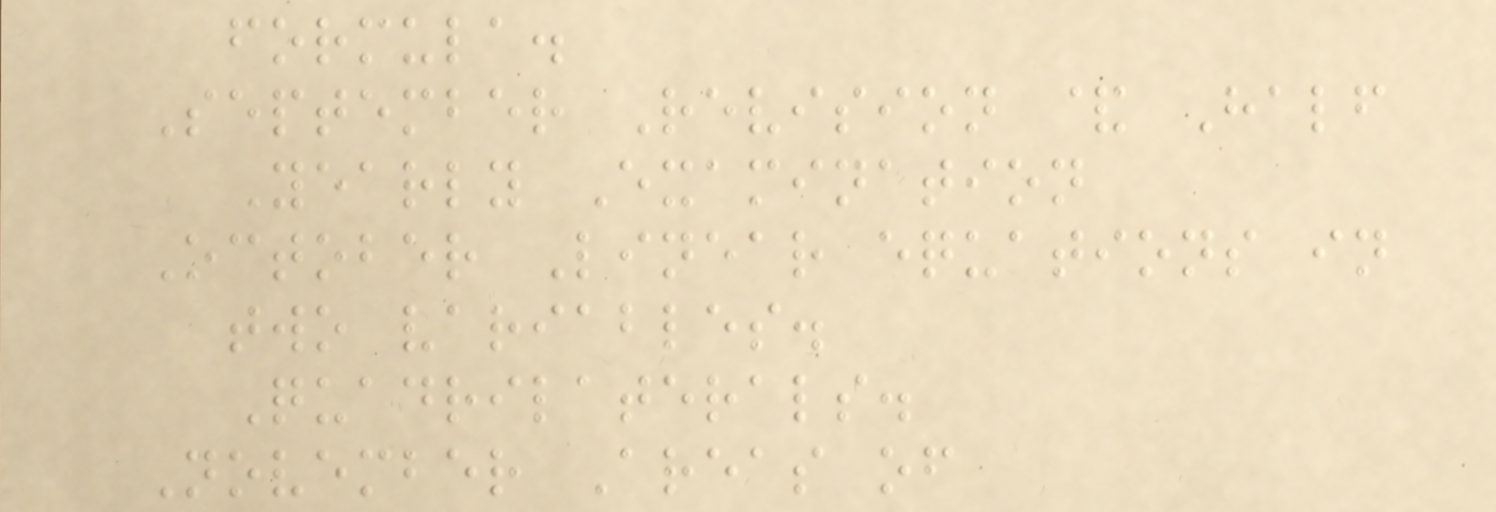formula.
September Revision & Half
Yearly Examination
October Linear equations in
two variables.
Quadrilaterals.
November Areas of
